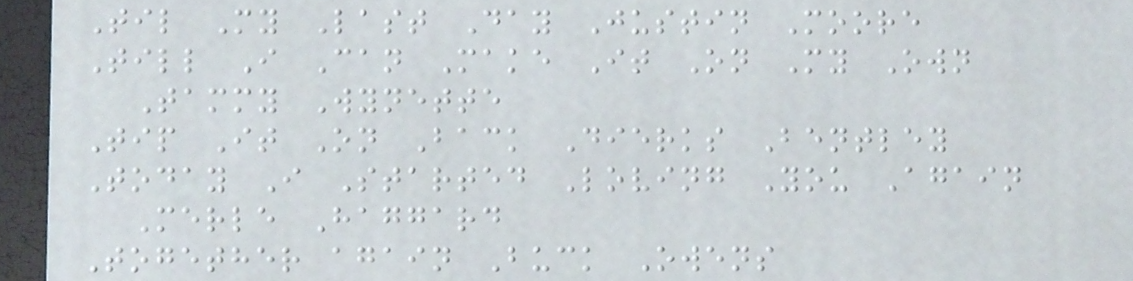Til My Last Day Justin Moore
Till I Can Make It On My Own
Tammy Wynette
Tip It On Back Dierks Bentley
Today I Started Loving You Again
Merle Haggard
Together again Buck Owens
